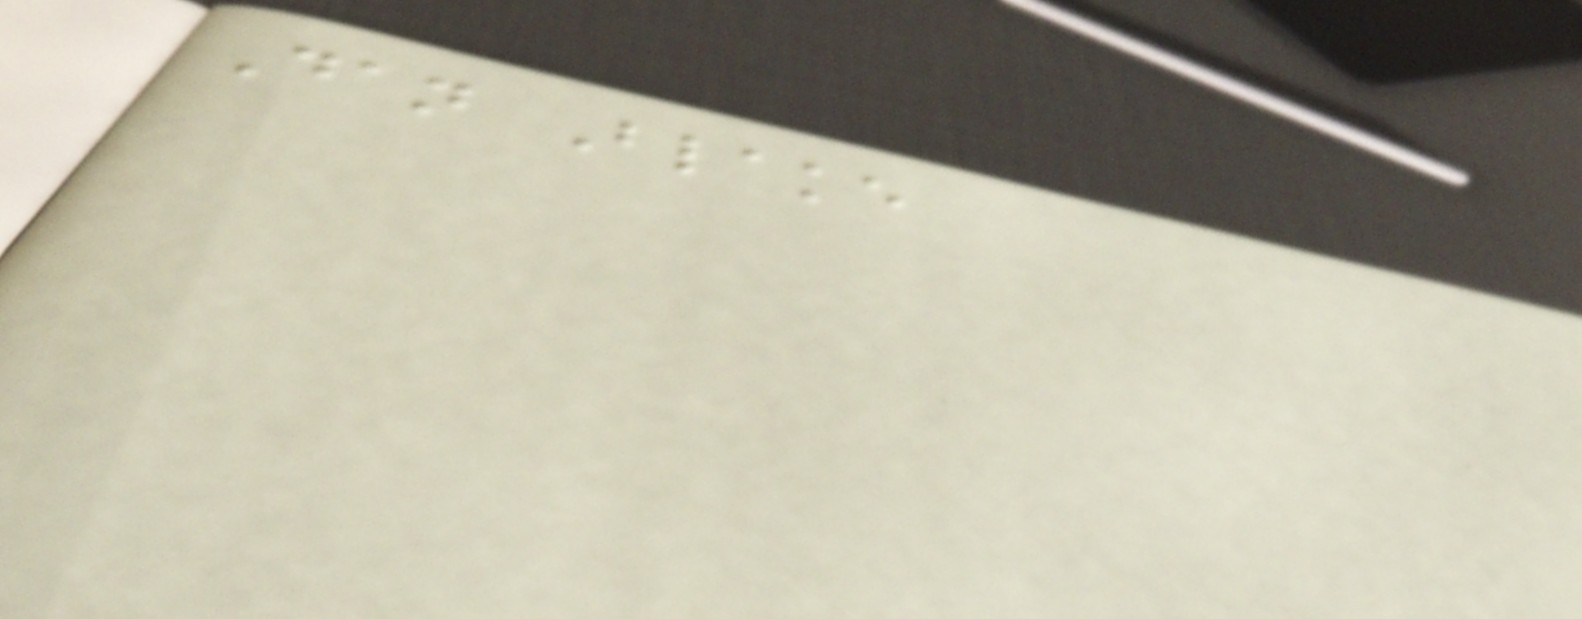Dan Blake
